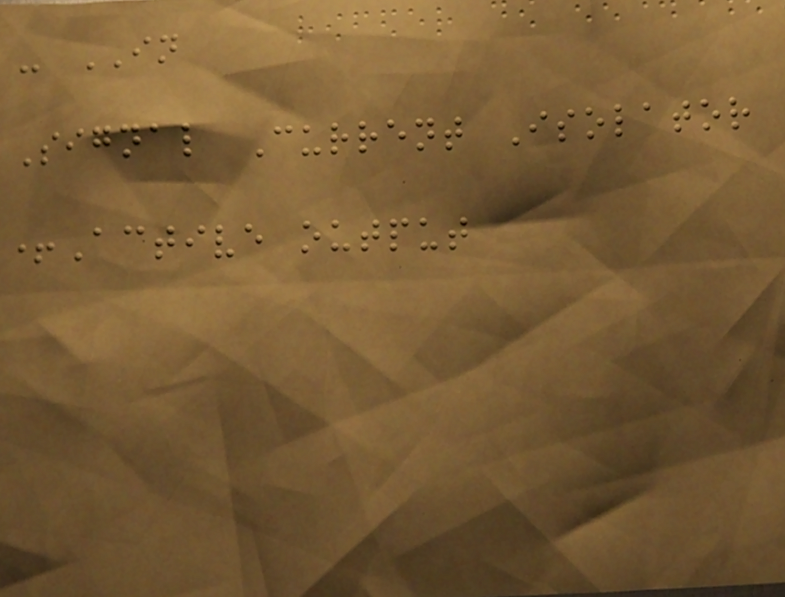- IN
Signal Current Isolator
+Active output
